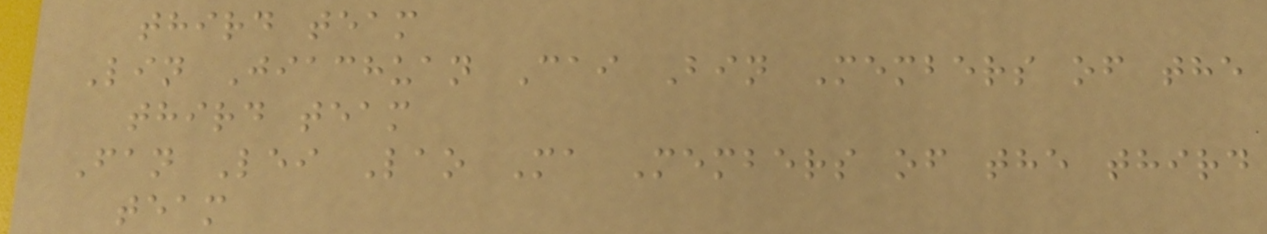third team
Lin Jiachuan Cai Bin Members of the
third team
Fan Lei Lao Ma Members of the third
team
